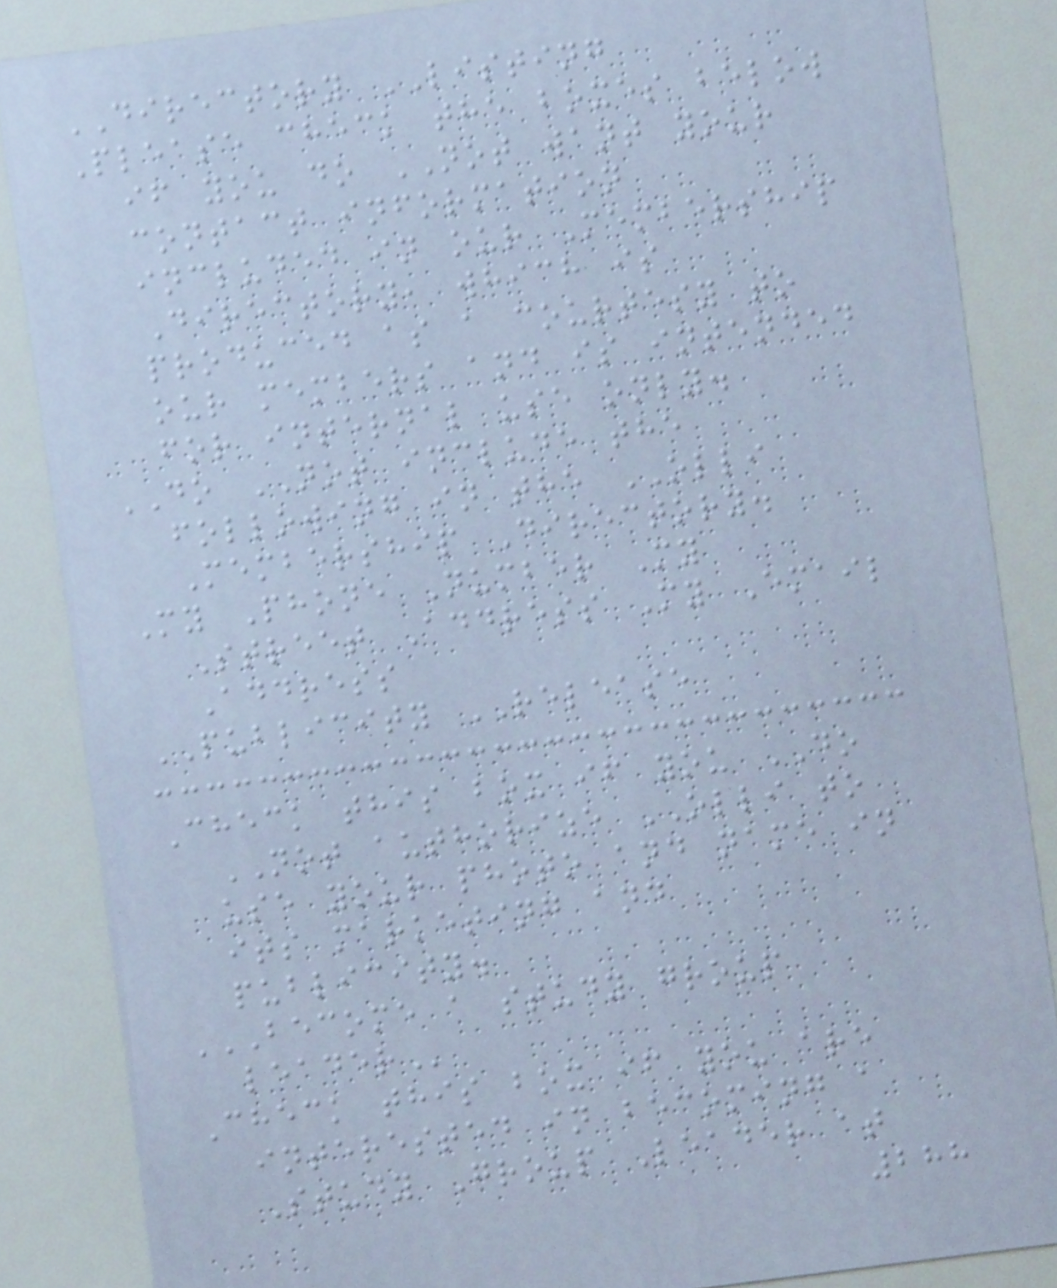DIRECTORY LISTING
Please check the boxes below
if you do NOT want your
contact information
included in our Membership
Directory, which is
produced as a courtesy to
our members and is intended
for internal use only.
DO NOT include the
following in the OLLI
Membership Directory.
My Phone Number My
Street Address My Email
Address
PUBLICITY RELEASE
Check this box if you DO
NOT authorize OLLI to
use your photo and name in
its marketing and
publicity.
BECOME A STUDY GROUP
LEADER
Check this box if you are
interested in becoming a
Study Group Leader at
288
